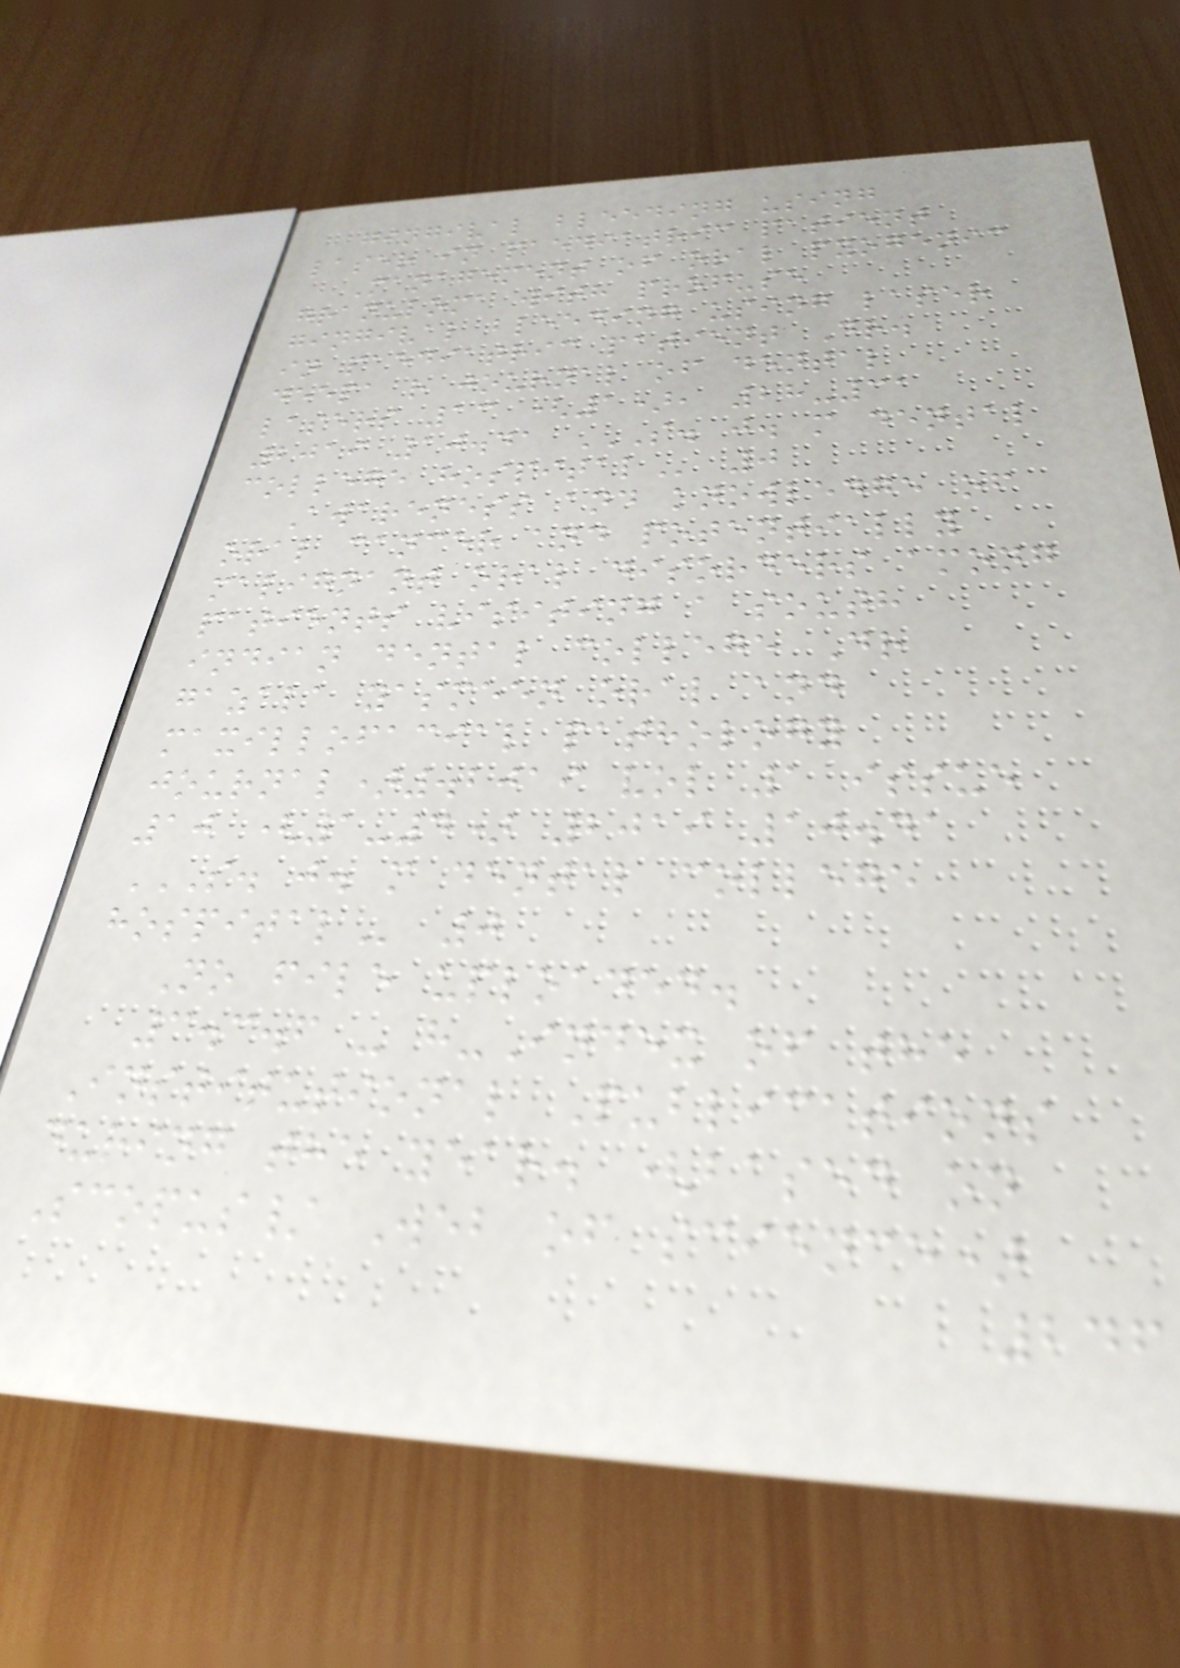gingival bleeding using
laser in paediatric patient
Management of oral pyogenic
granuloma with profuse
gingival bleeding using laser
in paediatric patient Dr.
deepa r journal of dental
lasers 13 (1), 28-31
2019 10.41 S. J. M DENTAL
COLLEGE HOSPITAL 0
Awareness and knowledge of
oral cancer and potentially
malignant oral disorders among
patients visiting a south
indian dental college Dr
gazala yasmeen oral and
maxillofacial pathology
journal).2019 vol 1 issue
10 (1-4) 2019 10.41
S. J. M DENTAL COLLEGE
HOSPITAL 0
No file uploaded.
3.3.6 - h-Index of the
Institutional Publications
during the year. (based on
Scopus/ Web of science)
246
